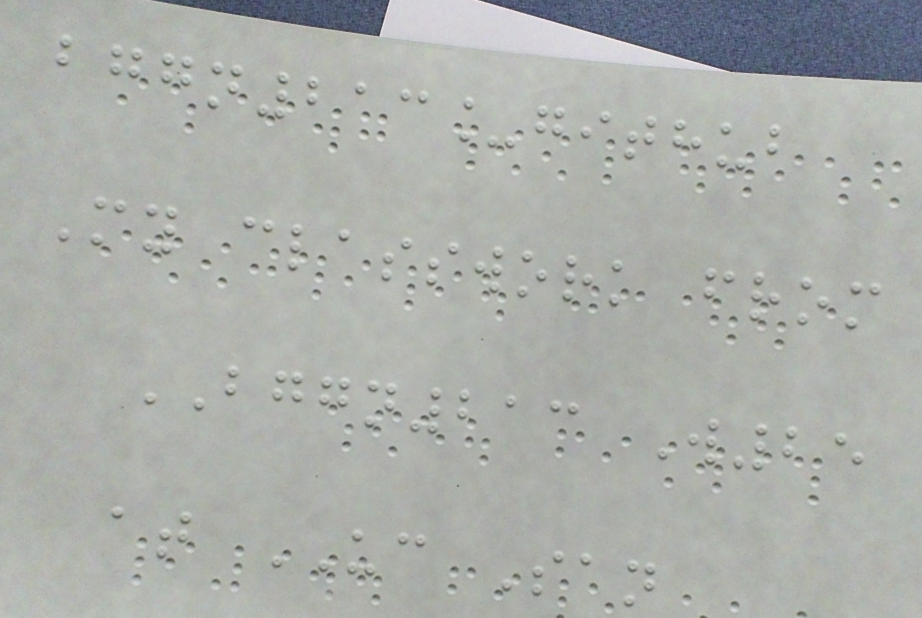bggn213_github
My classwork from
BGGN213 W25
at UC San
